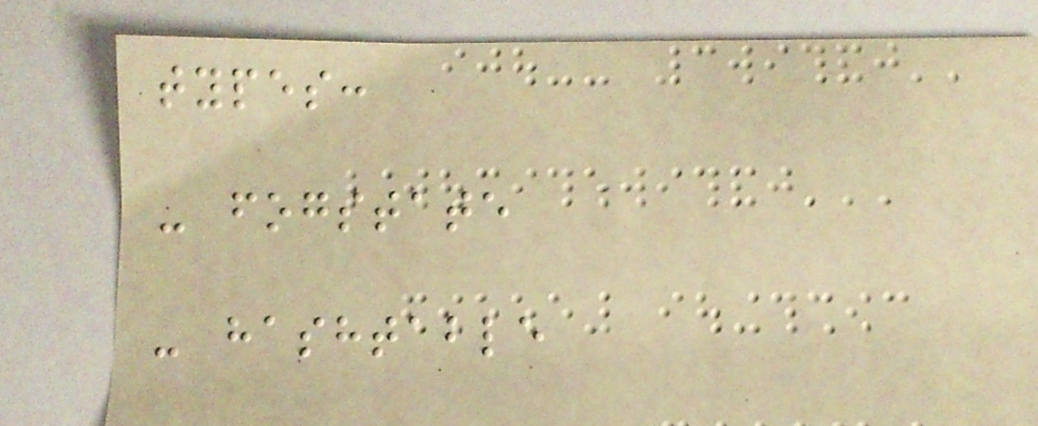types:
- fogstate
- hashtable
